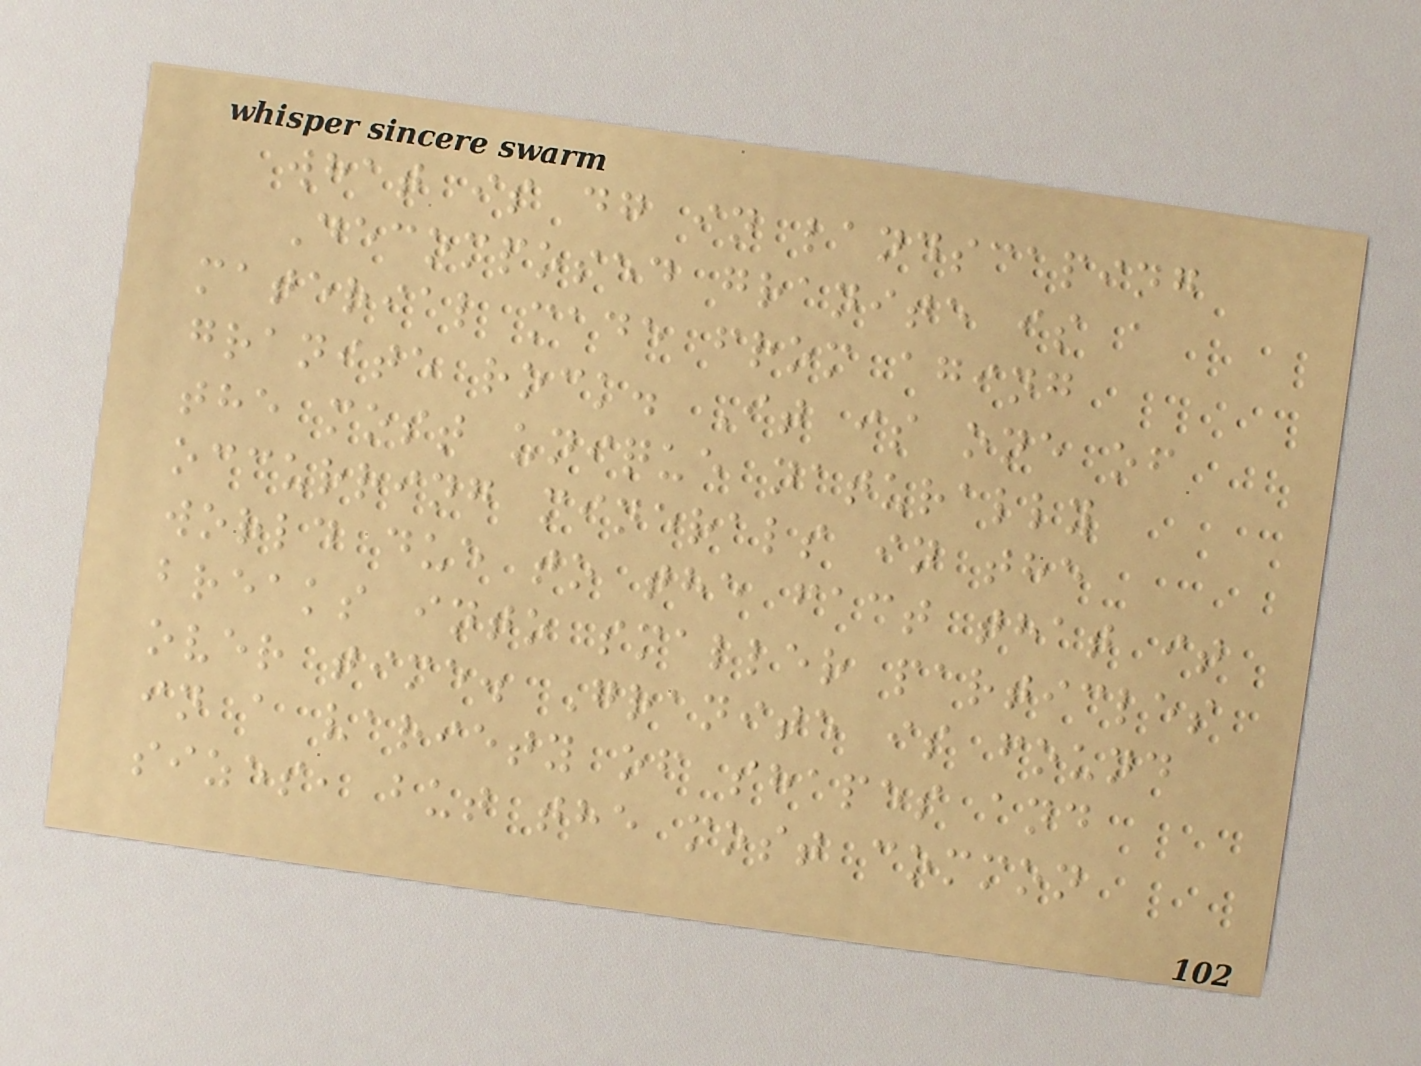what is dg in landscaping
Decomposed granite is a
material made from aging
granite rock. It is one of
the most unique naturally
occurring minerals in the
world due to the fact that it
breaks into smaller particles
over time. Granite is found
in a variety of shapes and
sizes, but the most common
